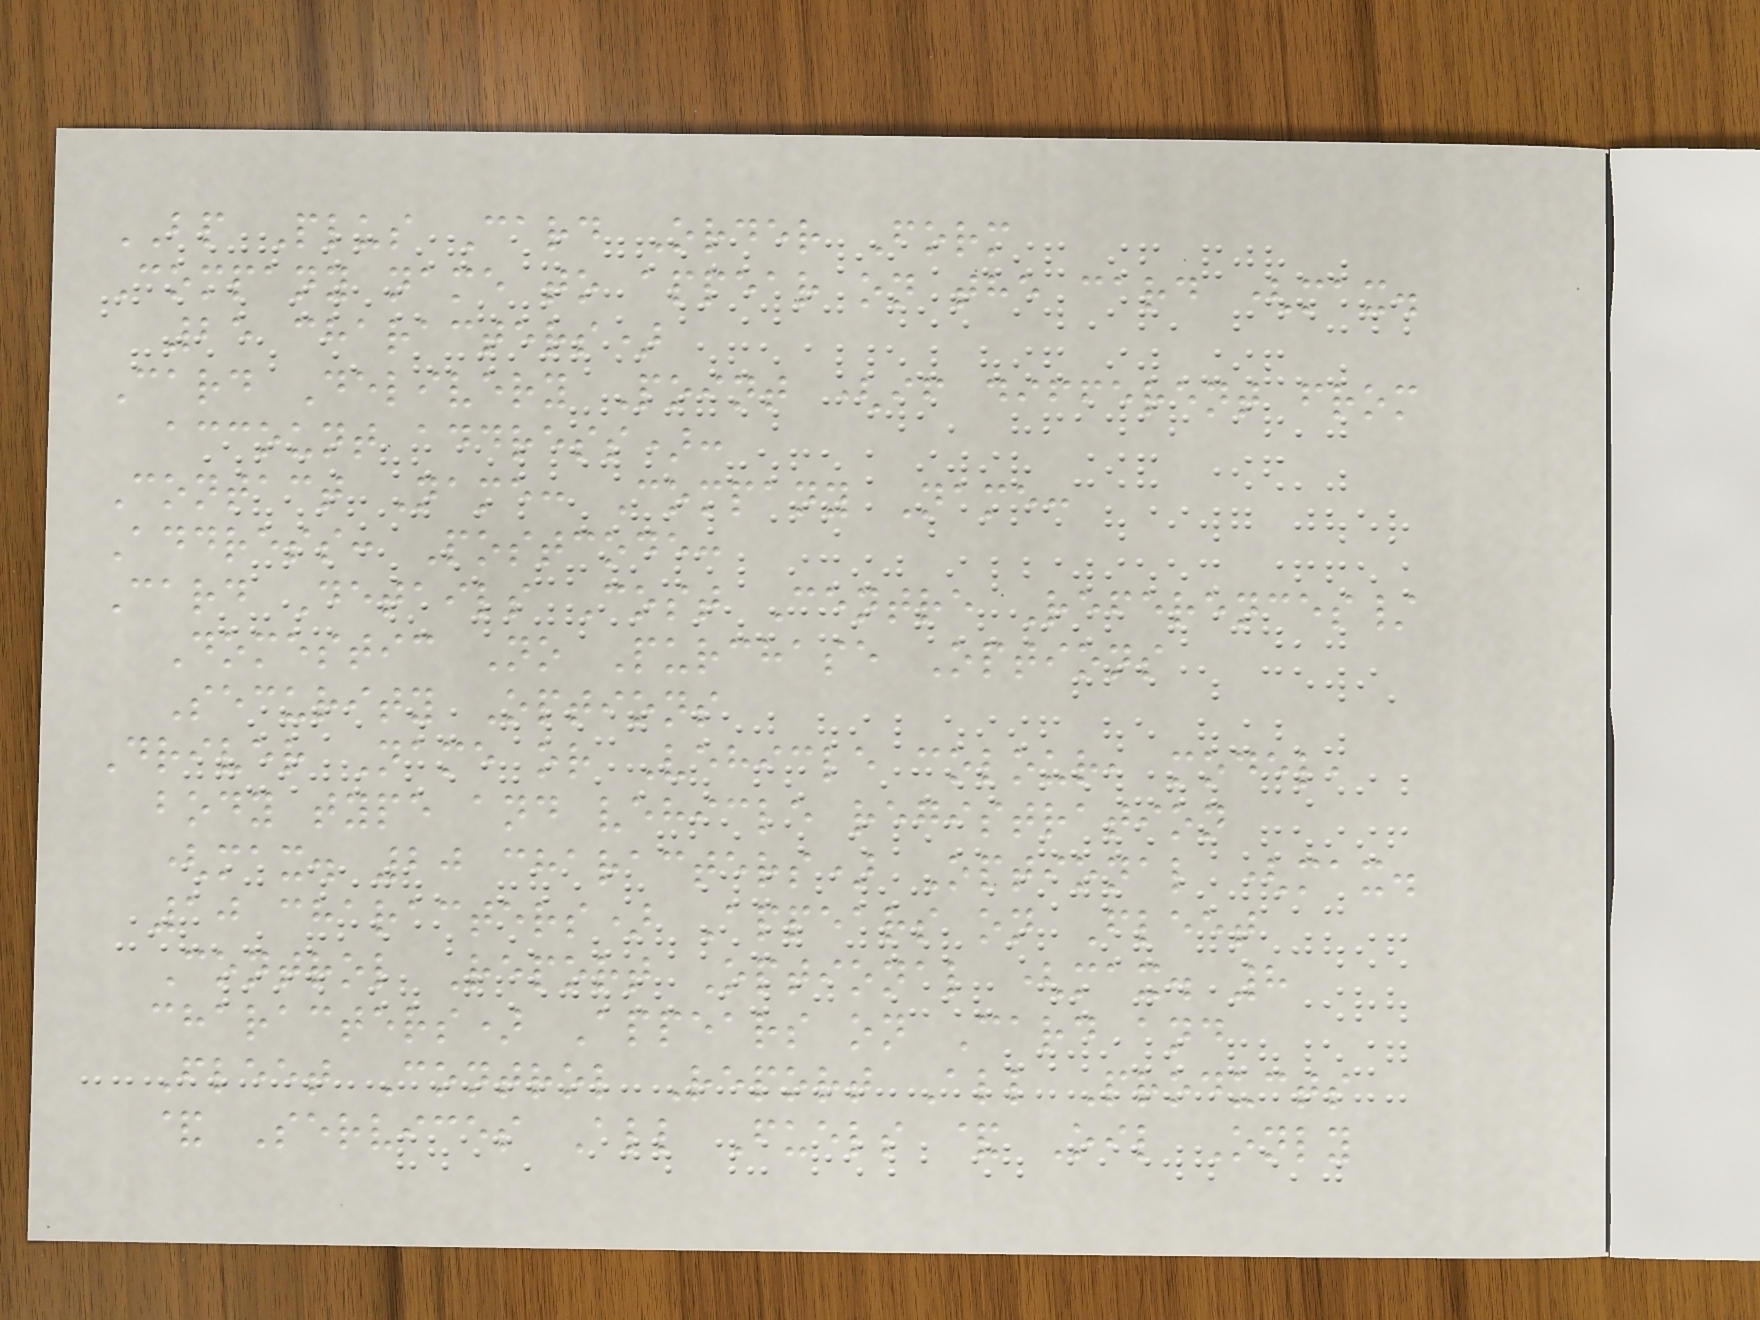BP Plus Card Order Form
Company name to appear on the card (max.
25 characters)
Card Delivery Point (if different from
account address):
Contact Name: Company Name:
Address: Postcode:
Card Details Cost Centre References/
Domestic No Purchase Options
Security Options
Driver Name or Vehicle colour, model,
body type and vehicle registration
(max. 20 characters) Optional (max.
10 characters) Appears on Fleet
Control Report Optional (max. 8
characters) Appears on Card and
Fleet Control Report All Products
& Services All Fuels & Oil Only
